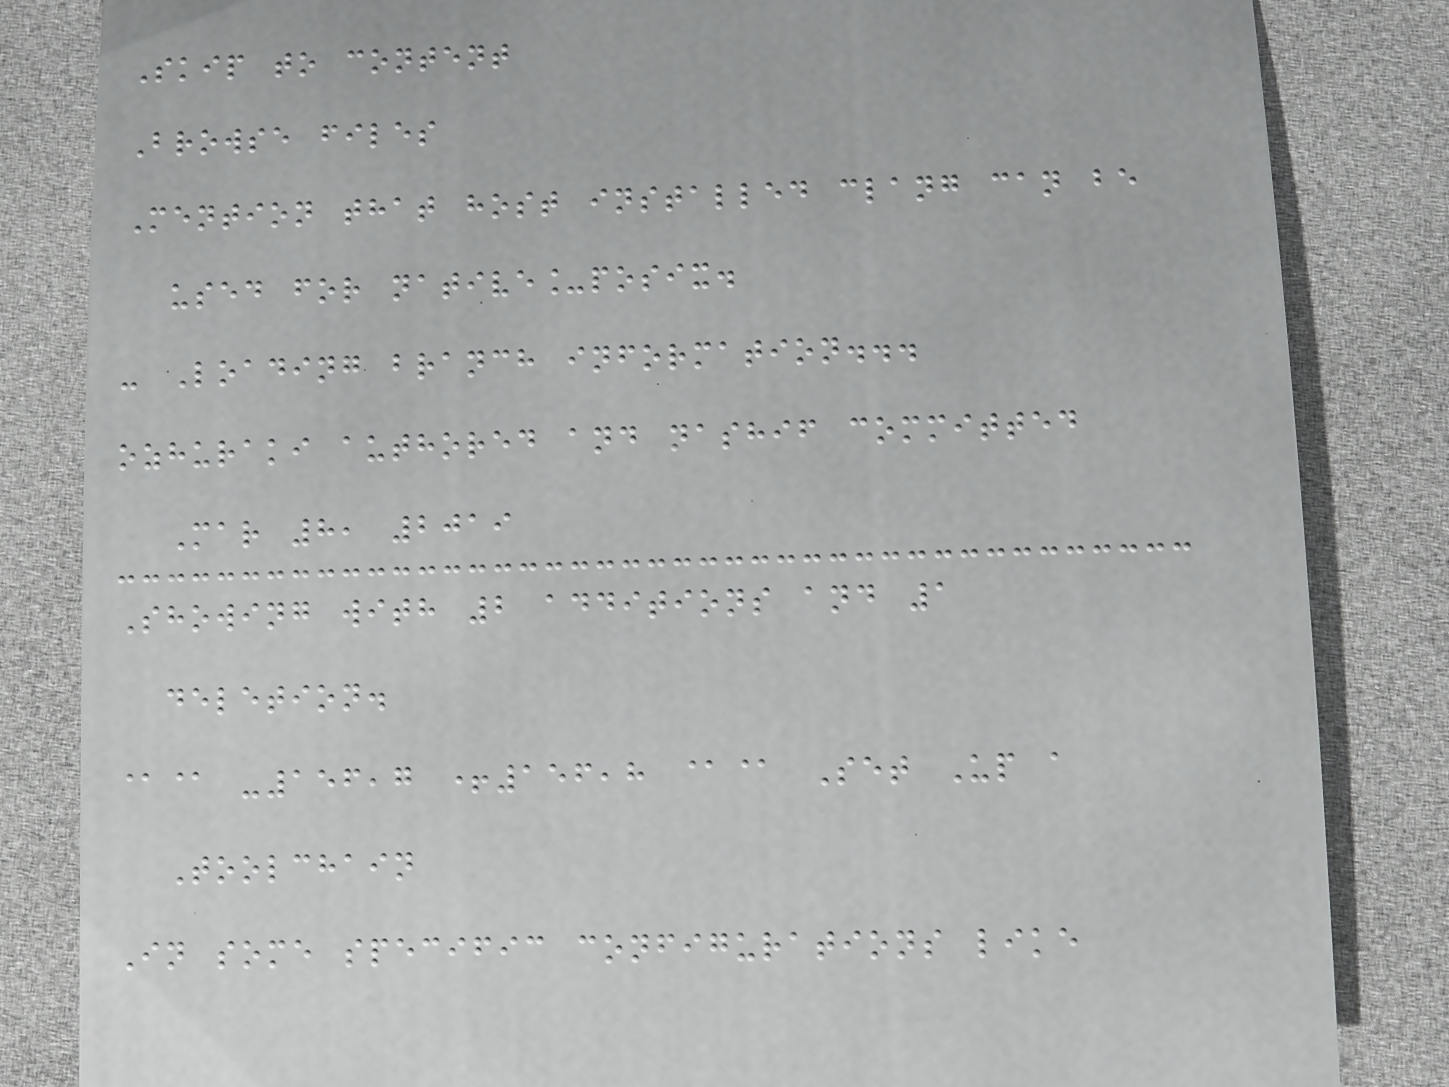Skip to content
Browse files
Mention that host installed clang can be
used for native_posix.
- Loading branch information...
ozhuraki authored and nashif committed
Mar 8, 2019
Showing with 2 additions and 1
deletion.
@@ -156,7 +156,8 @@ Set Up a
Toolchain
In some specific configurations like
